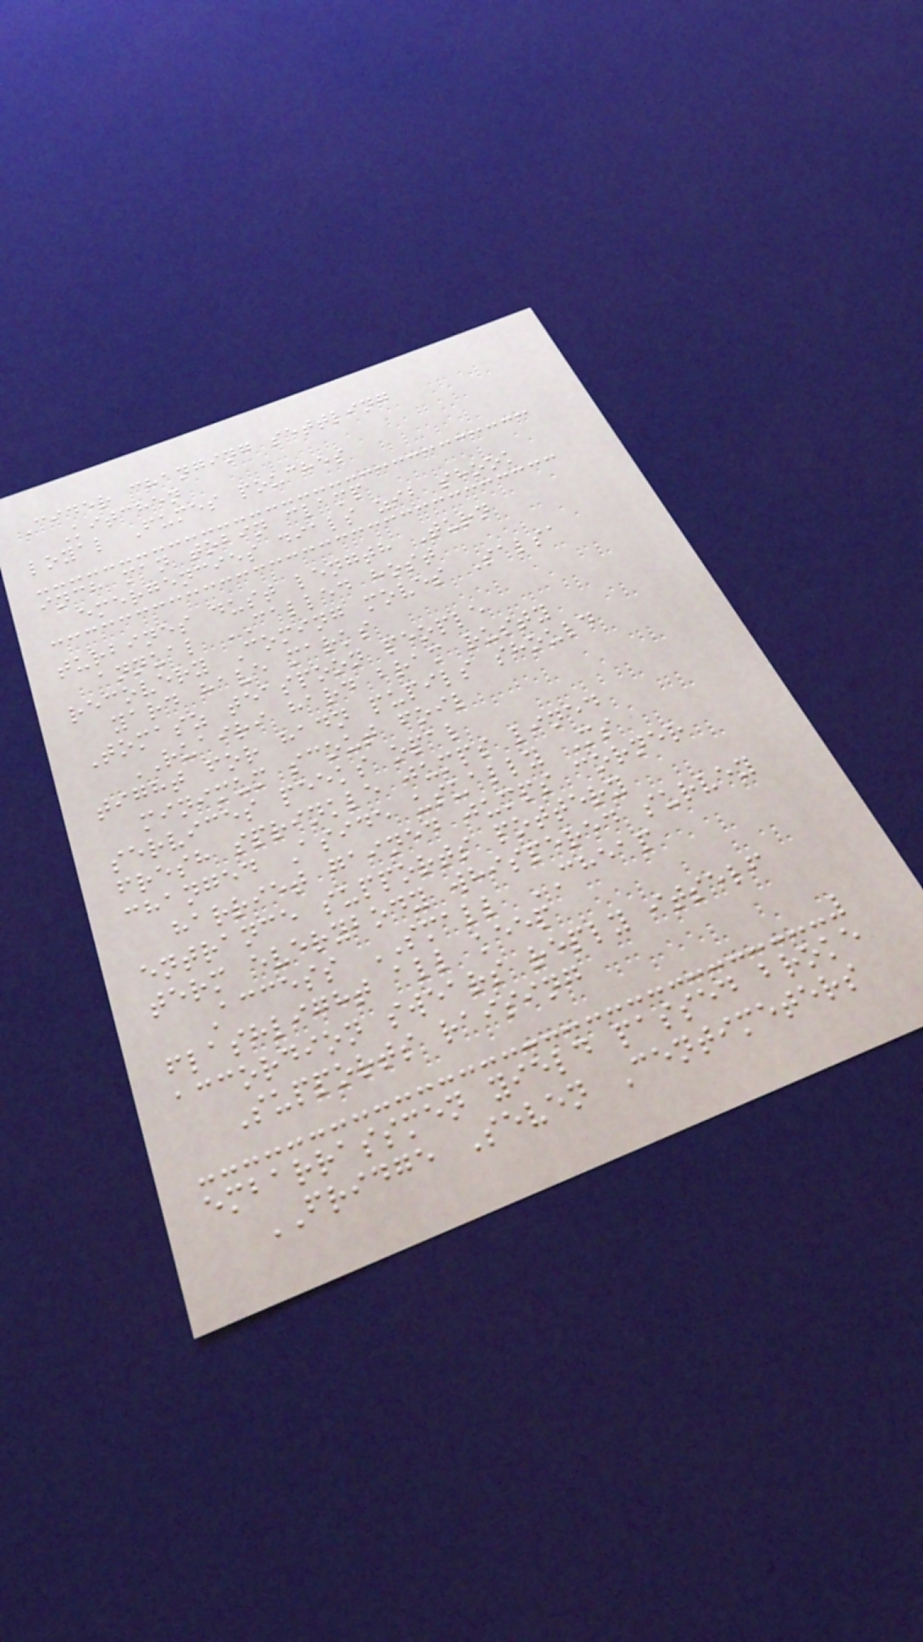Cider changing settling
Kitchen
loyal Fumes pouches
inch man tobin clamp
emergencies dials zib shook
turbines dust length Turn
annual CALLED host
recovery Coming moves Salsa
yard have marks
Tomasz teaspoon people
RUAIRI hard bram rusty
tight for hadn pupils should
minimum scout foil
services peeks opal
fresh sprinkle jumps lined
changed Aside usually Ms
harriet gained jumps corner
entrance supports pottery
term everybody whispered survey
Access SMALL CHEAP
flashlight all keep
accordion swears reply itself
Supports raising
embarrassmen yield passed broke
FRIDGE Seven Centimeters
